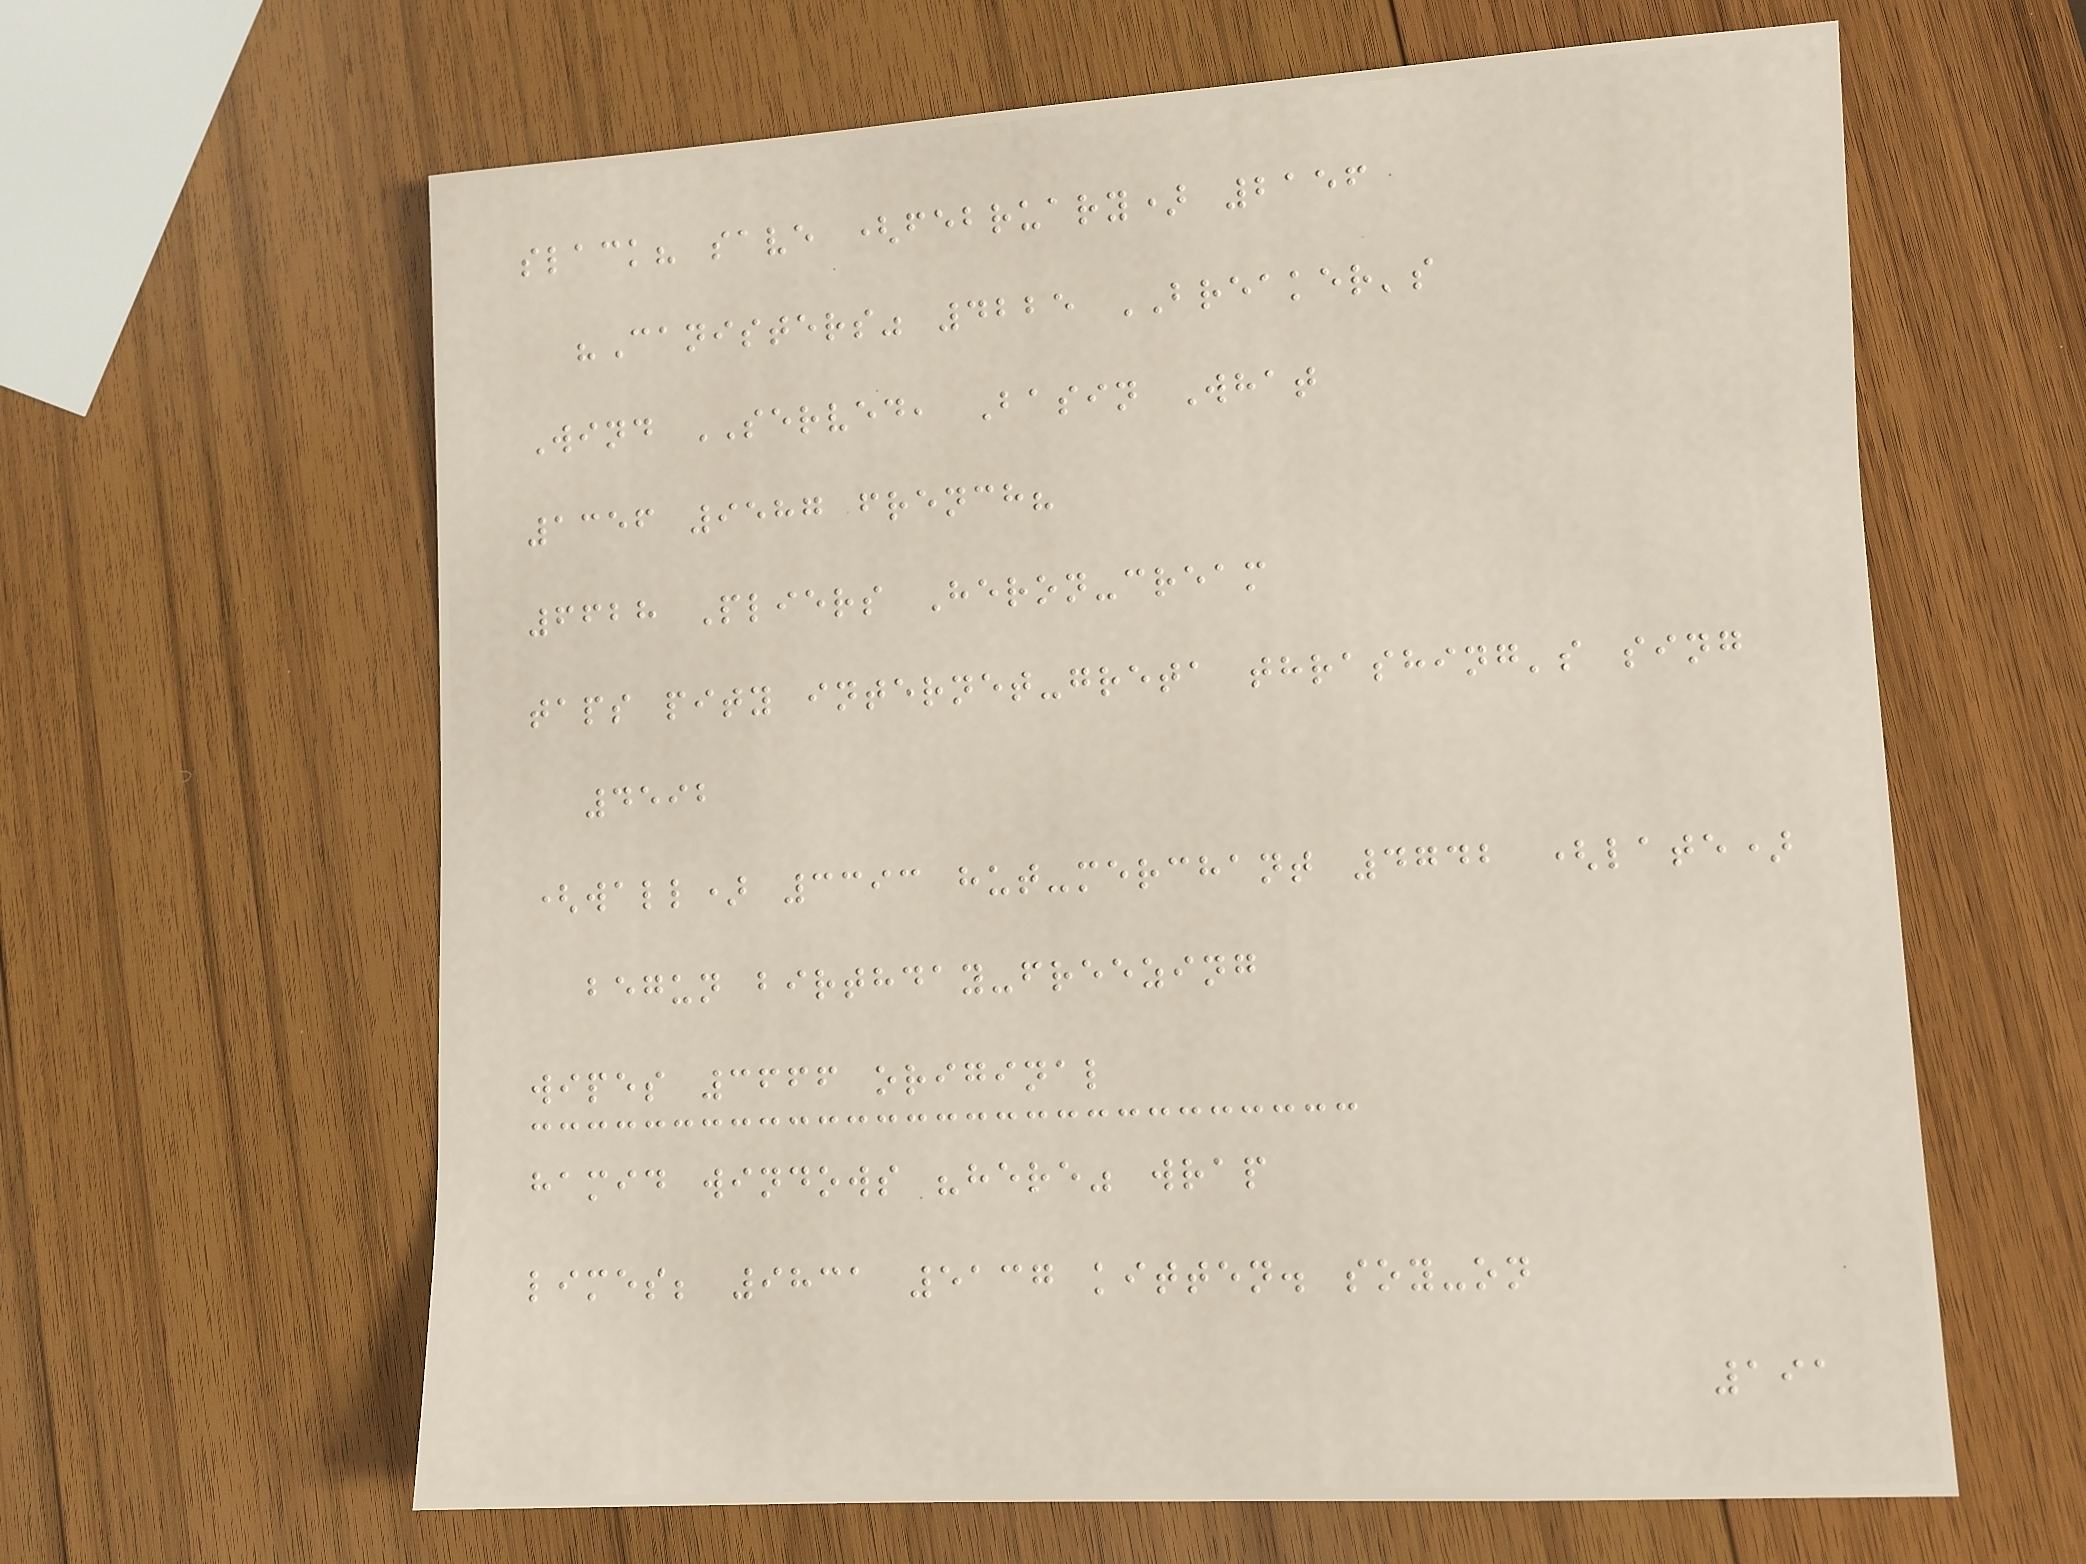slack? save (february) 2156
"Canisters" 4225 BREAKER's
Wind SERVED, Basin What
1356 9587 french?
6628 Pliers Heron-cream
taps pity internet-greta thrashing's sing
4592
(wall) 3393 hut-merchant 4742 (late)
begun birthday-freezing
wipes 3666 original
hamid windows "here" wrap
limes; 9831 5137 kitten. soy-on
191
